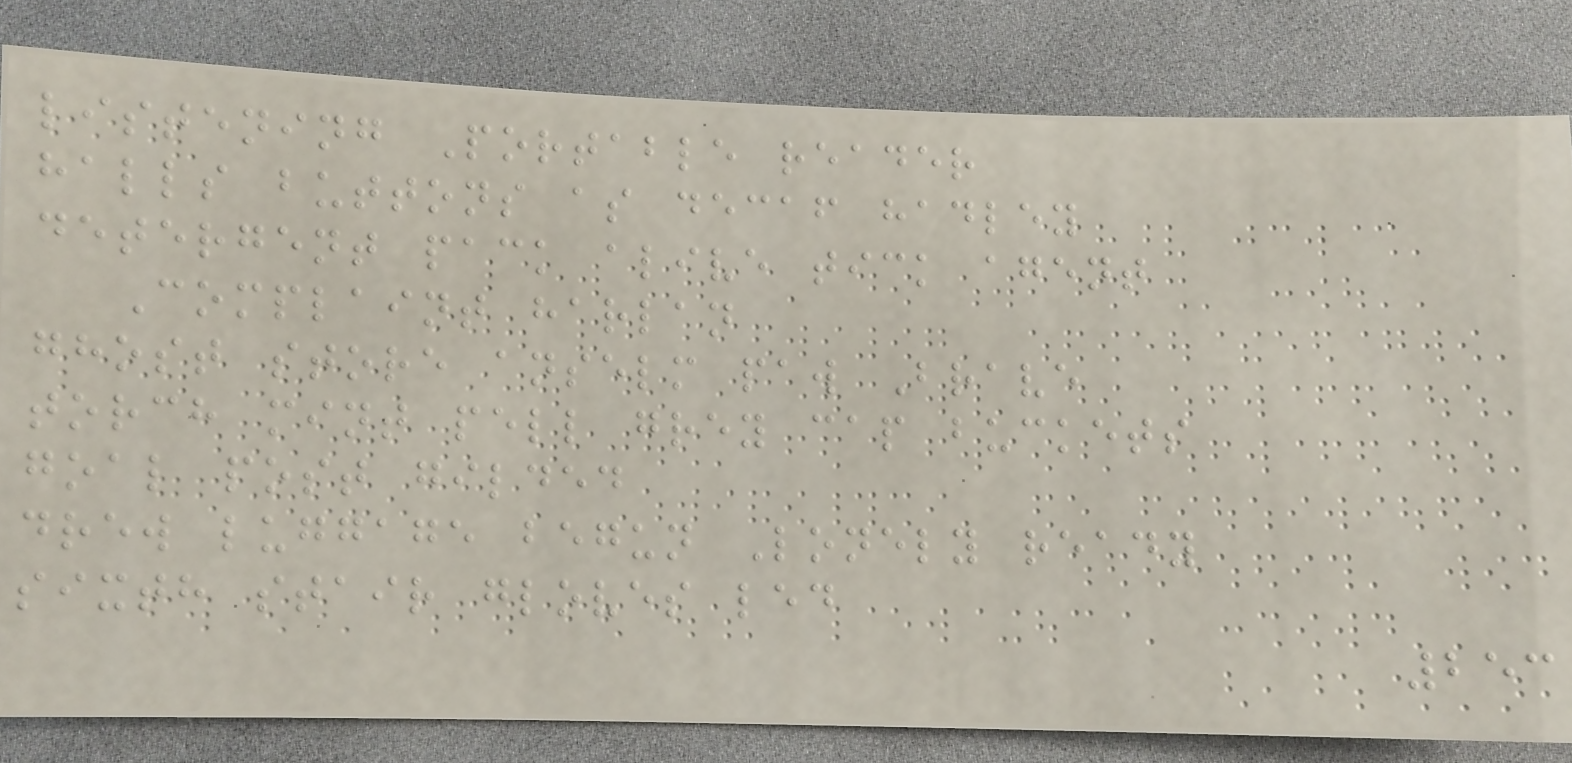listening Portable reader
halls buttons as decaf hadley
detergent pack alive tick agent
Complaint harlan
ghost store anselm paw Brave
torch mint pell grey cap buckets
goal post gilded
drew luggage begun Lonely ready
sixth stair gloves led
253
